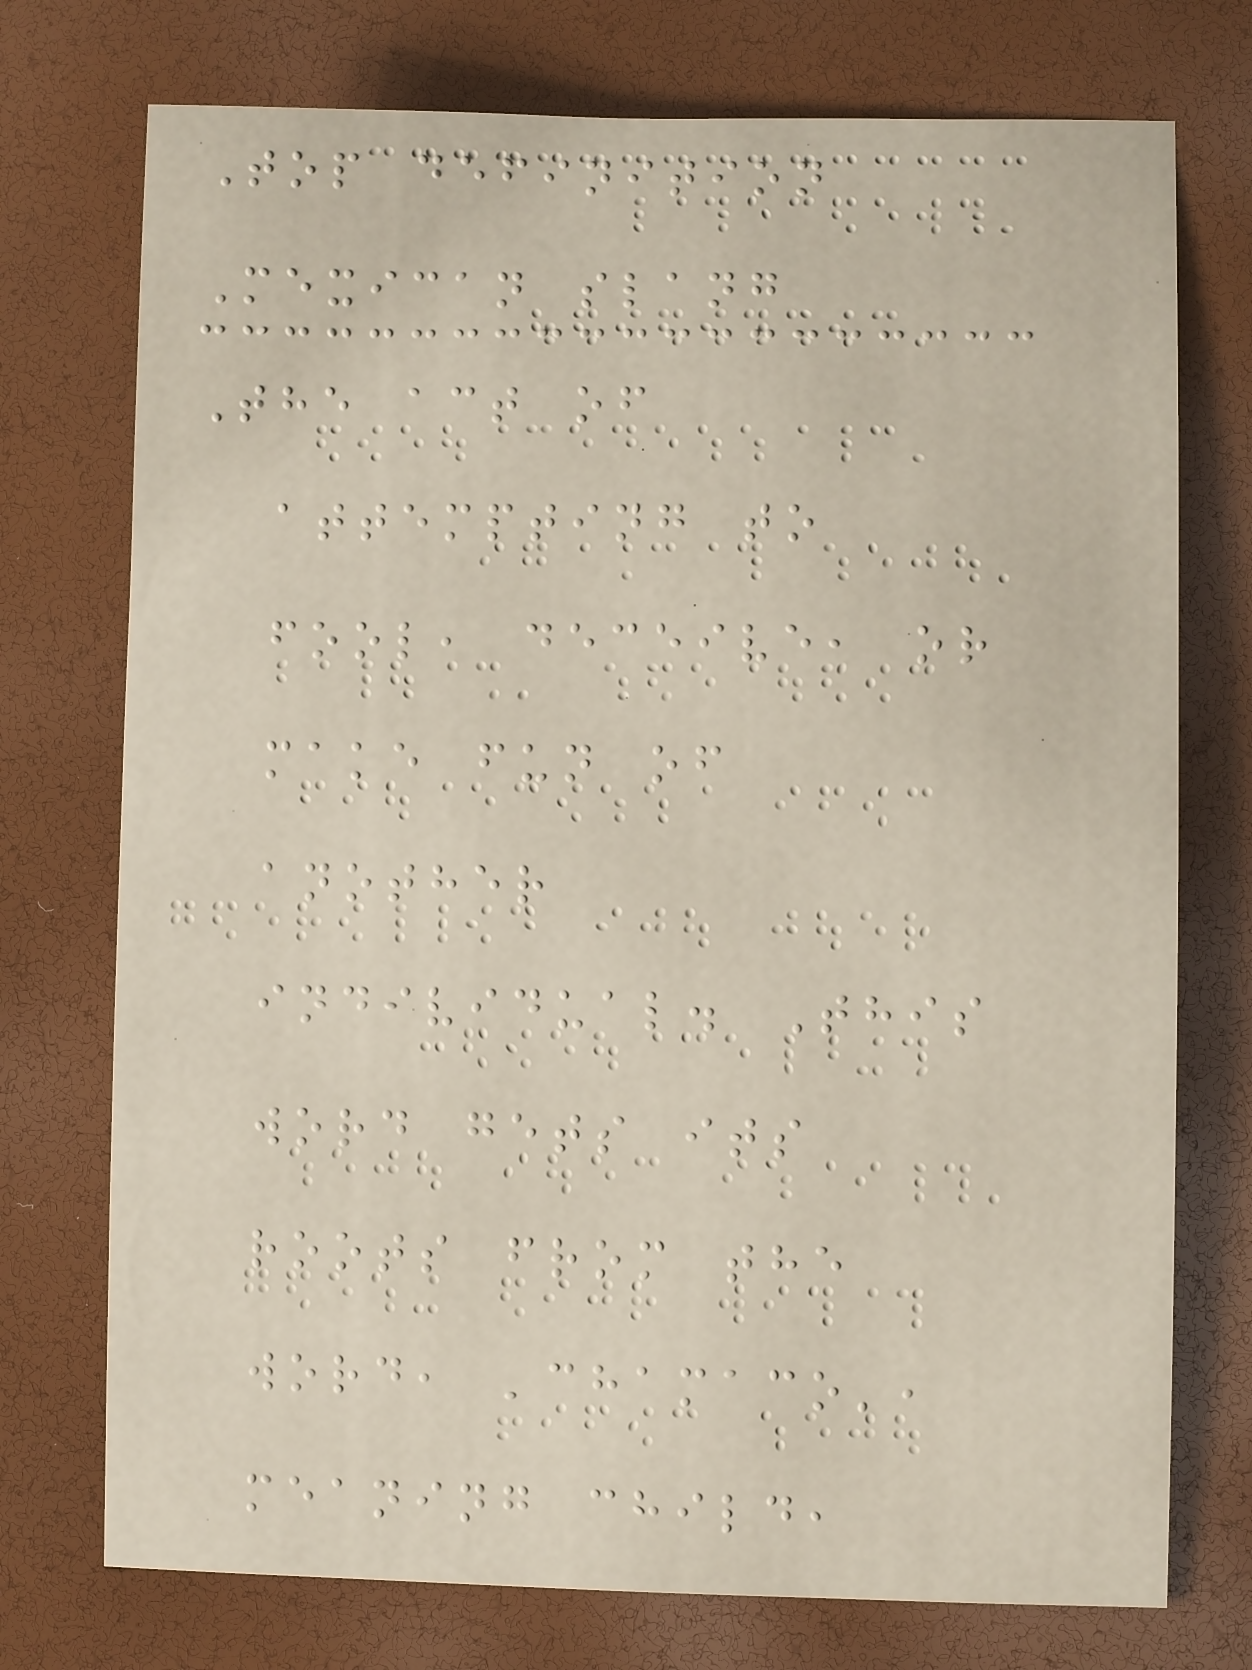Top definition
Mexican slang
The act of
attempting to
fool, deceive, or
make fun of
another
individual. This
word gets its
roots from the
word, 'chamaco',
meaning child,
